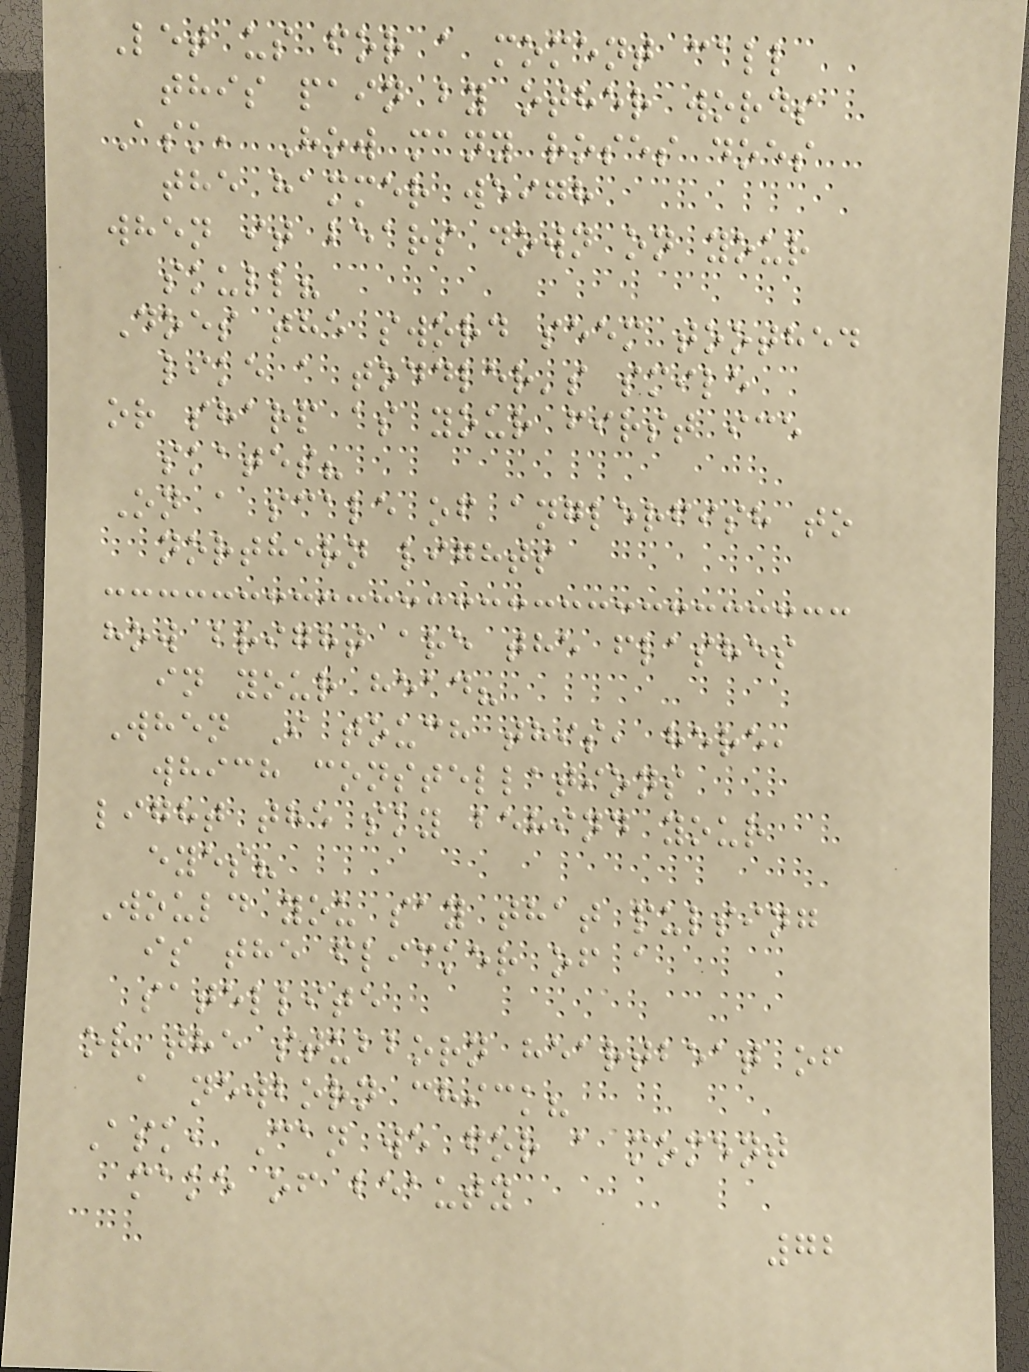Let us for a moment call
this pain by other words
Ask, How many roses does
the hammer weigh
when it bears down on your
skull?
Does the sword seem toothed
like a toddler's smile
or sharp as your first ice
skates?
On a scale of anglerfish to
northern lights
how bright are the flashes
in your head?
When I touch this, here,
which constellations
light the sky behind your
eyes?
Would you say that pulsing
is the flicker of a
satellite
or the stubborn heartbeat of
a newborn chick?
Ask, Can we for a moment
make of beauty
72
